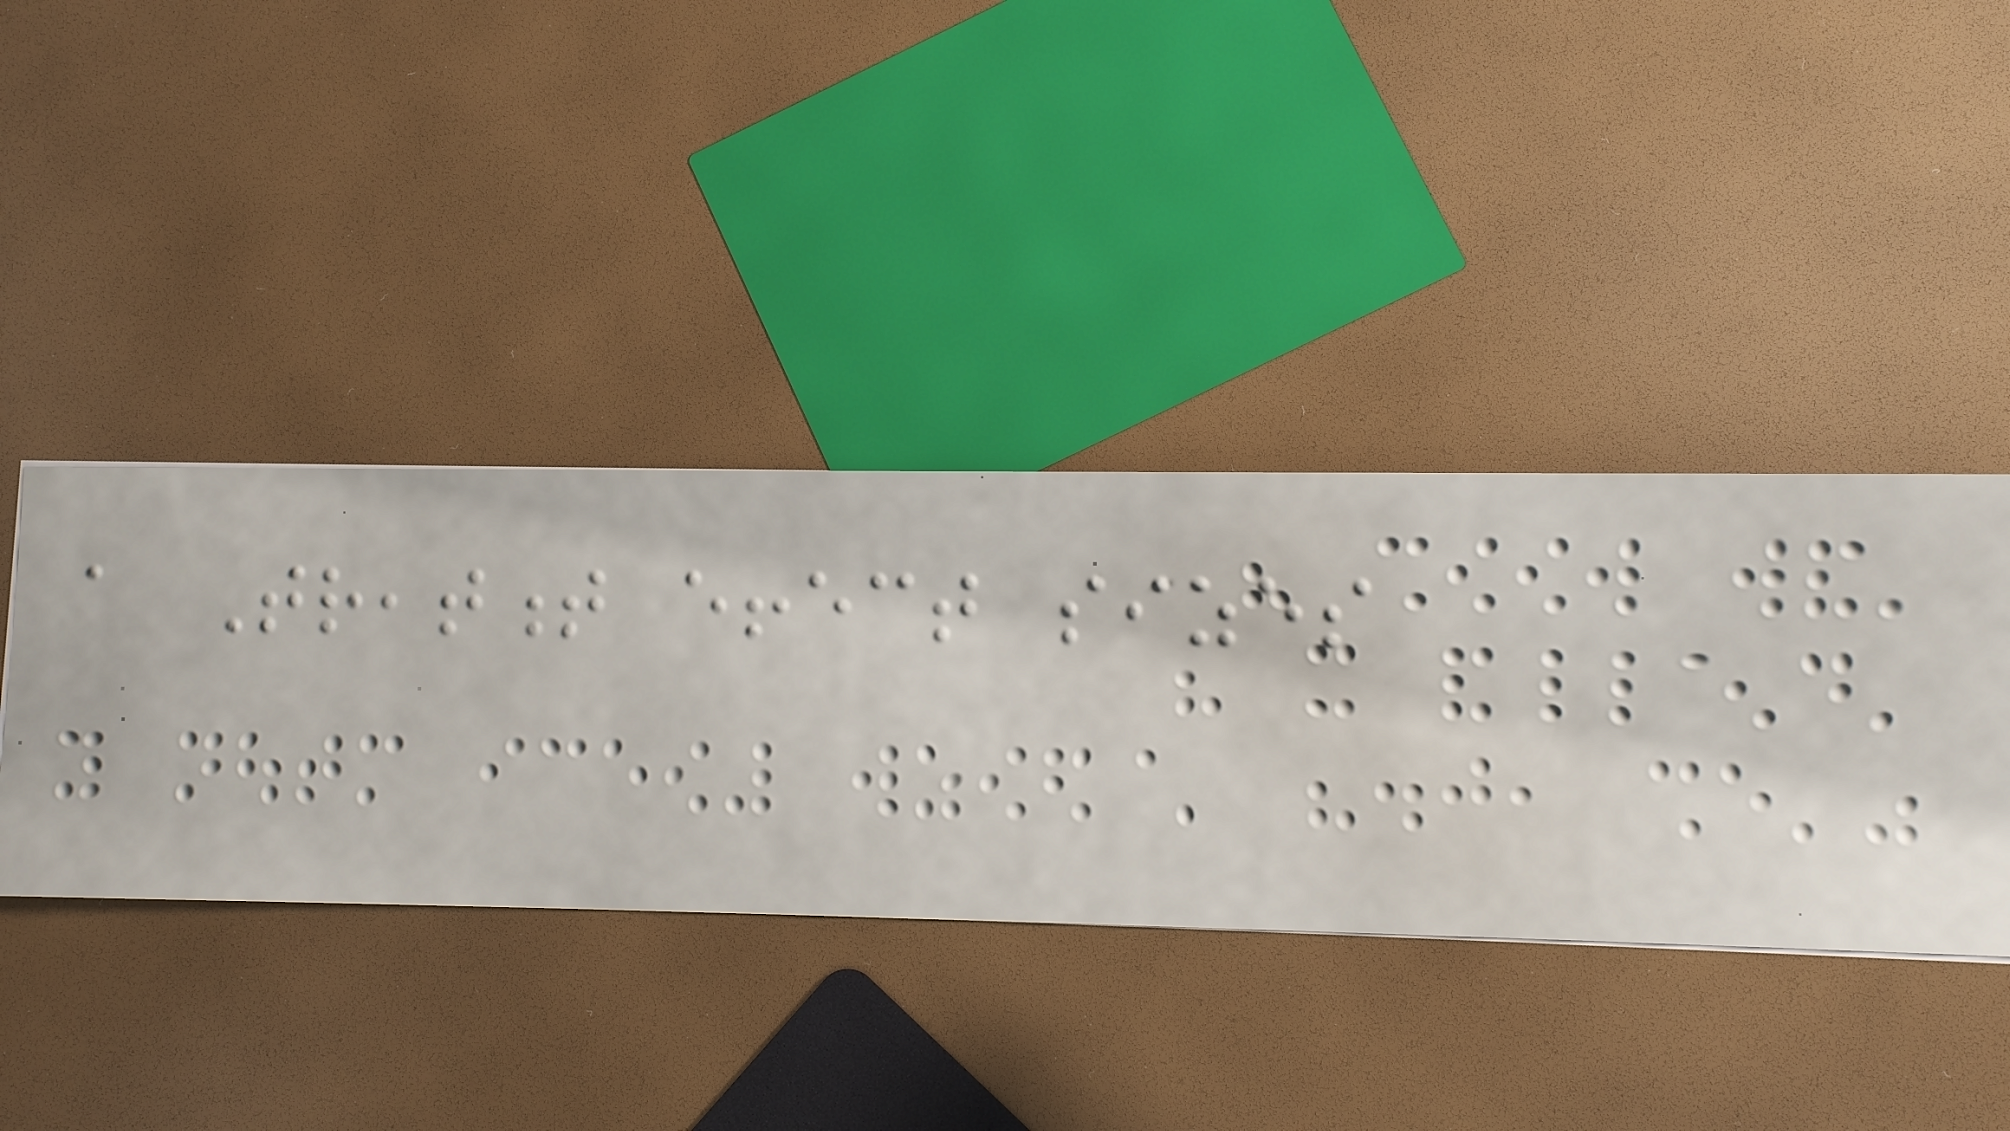a Treatment effect sizes
